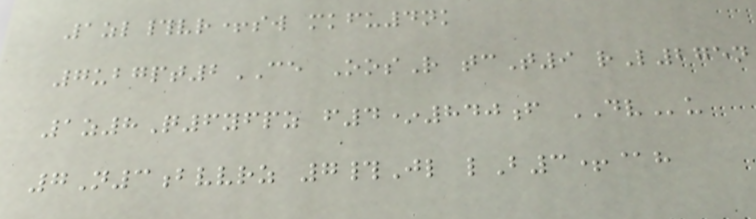1zl#vr+sw mkfu4nk
7ubgpt2CE OosR tcT9 rL275n
1z8Q6yfpz f4*840f DVu
7N3bvvrz 7#Jl lB3+@h
